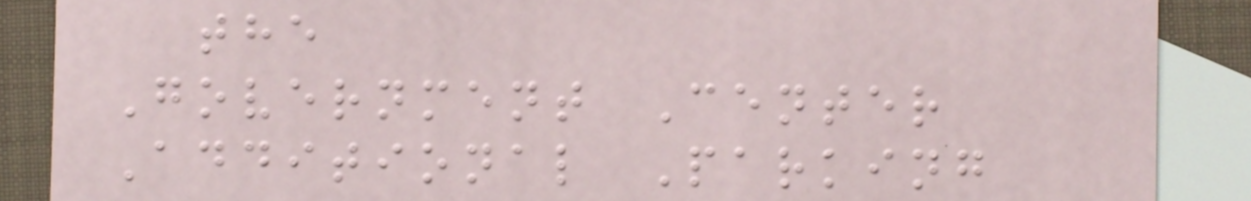the
Government Center
Additional Parking
